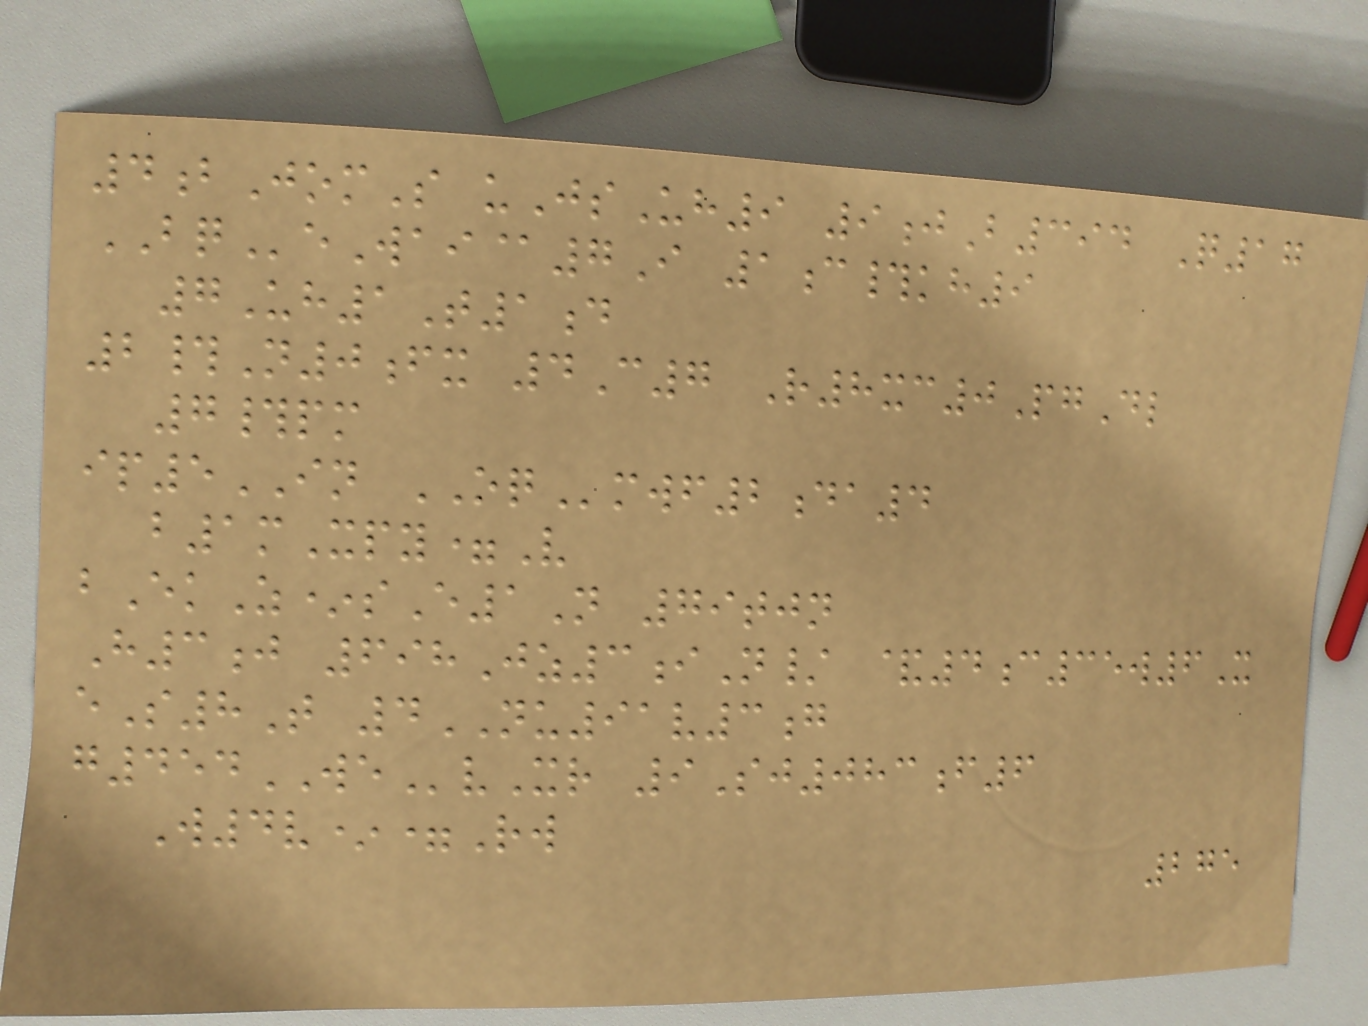4bJomS uJsUh9 9jB394 Q17
BQeWai@7I 1c#kh9
7Uh1T1d
2#N0fx 4C7 R8xc0PgDl
7#pm
ip5IN OQmwf2da4
b1mXpy=V
bEkZ*sE1N 79tjn
H3j 698Jz3iN/ &4c35w6X
eS8T 4NU91v3g
g454WEvXr 9Sj083f6
W4v*=Rw
275
